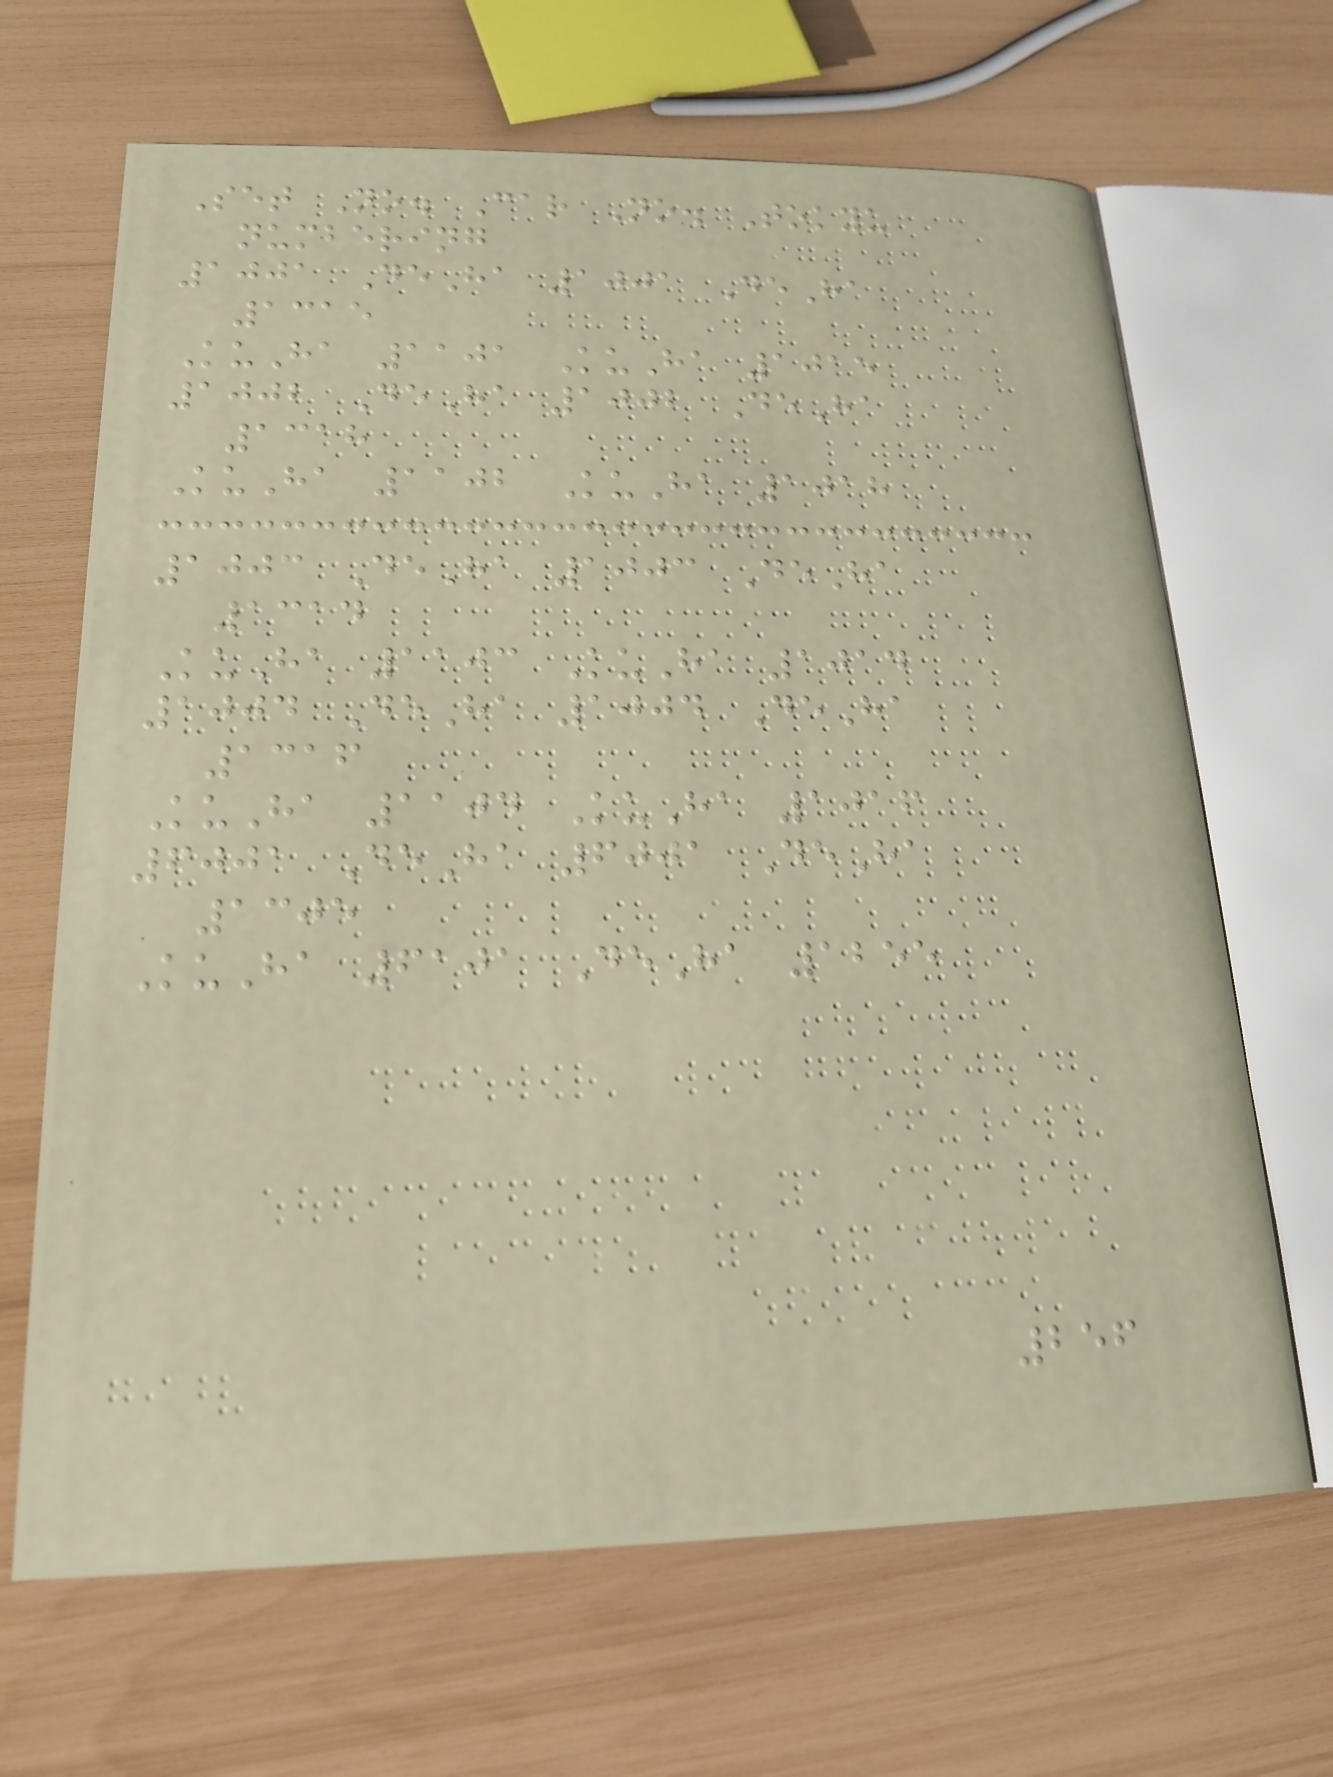Set No. Car No. Tokyu
numbering
1001 DeHa 1001 DeHa
1315
KuHa 1101 KuHa 1015
1002 DeHa 1002 DeHa
1318
KuHa 1102 KuHa 1018
1003 DeHa 1003 DeHa
1314
KuHa 1103 KuHa 1014
1004 DeHa 1004 DeHa
1316
KuHa 1104 KuHa 1016
6001 DeHa 6001 DeHa
1305
KuHa 6101 DeHa 1255
256
